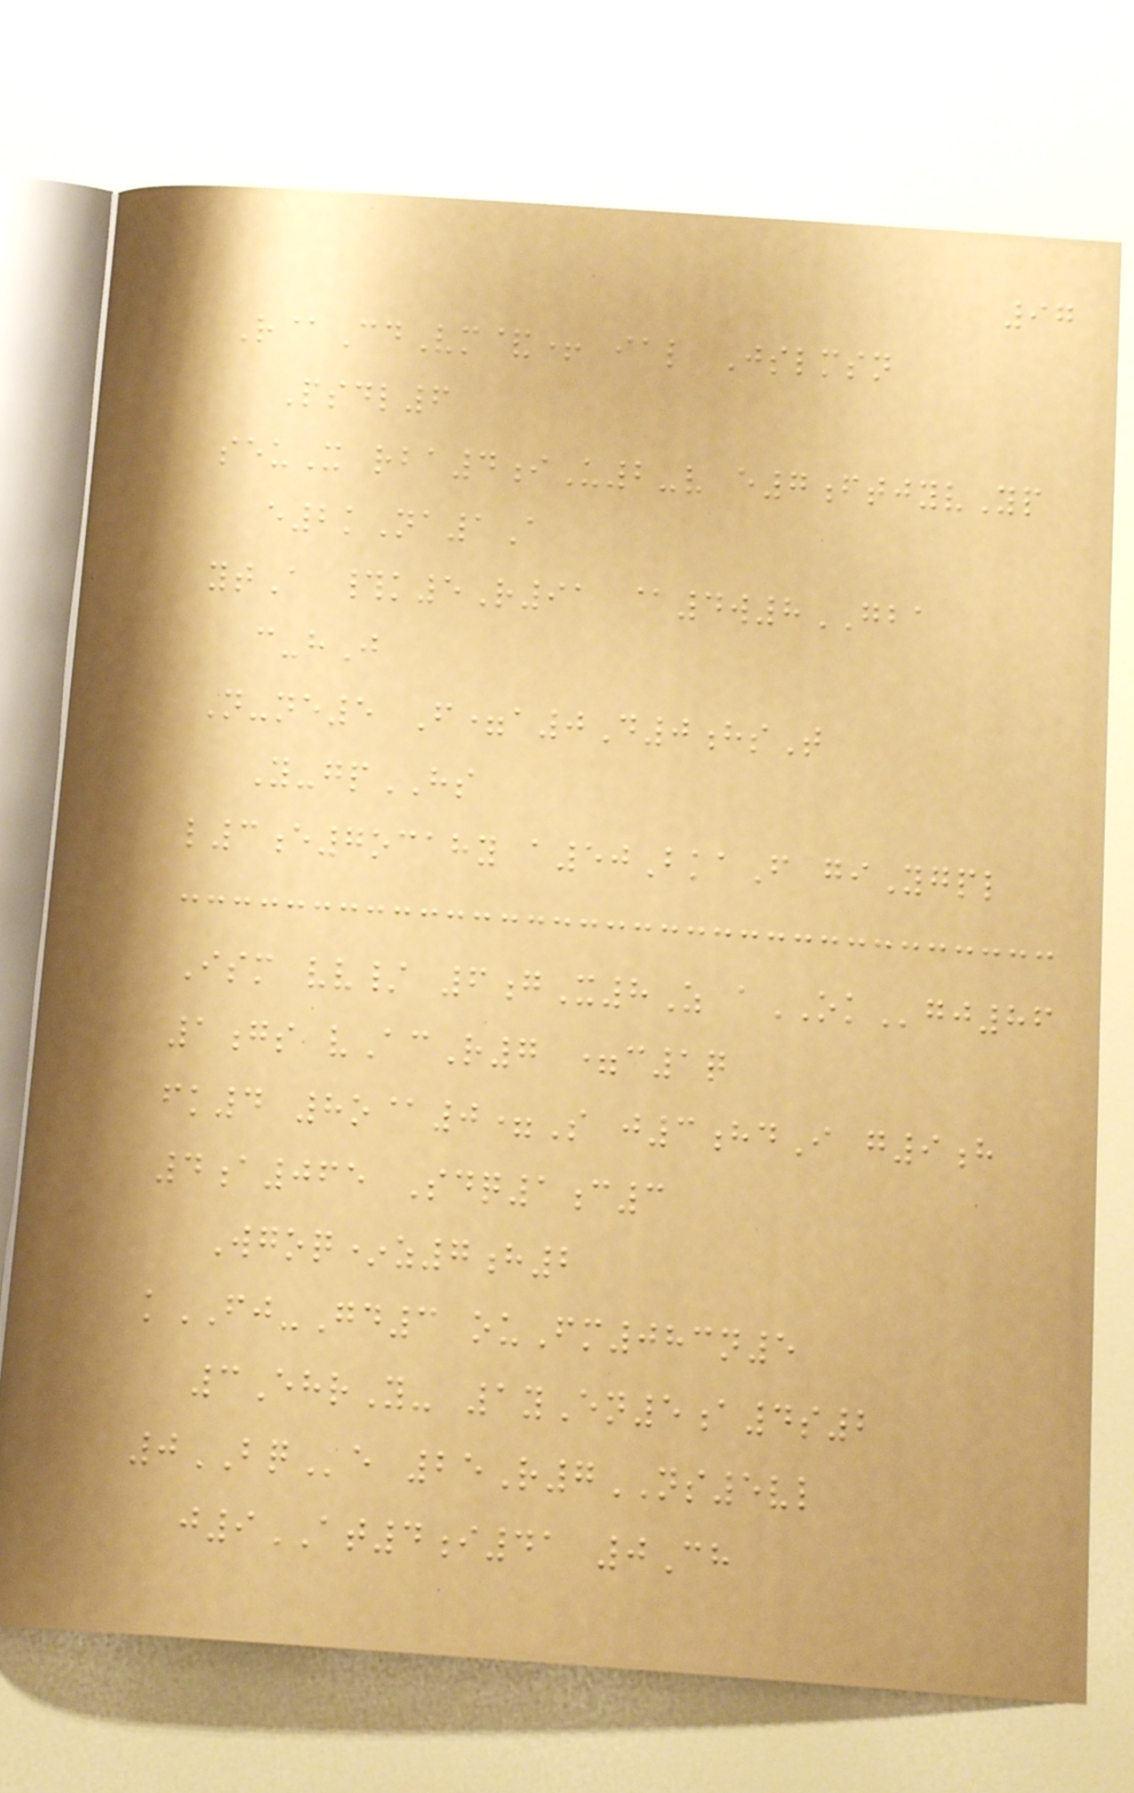97
R@CdVm&+ ial Jslmsn
Psdl6
seuX rba4iU2-v e7ftjyvYp
e2kNa1A
ytA #k5R91 @4w8GBA
c-hJ
N-ne5 F=a0D0hsT
Y-gpHS
l3e7ocahy a50BkaF giYgpl
Ism vv/ 6gX8Z aOKgj86
1gs vAcR7 =c1q
fk4 8o@0=S j3hdI g9h
4a065 Sdq1c3
Wgoq*z7h2
kFJ-Gd3 ouFm083n5
3EhrY- 1yEn5a4s2
0BQe 25R7NS5vl
j9AT4i41 0Ch
